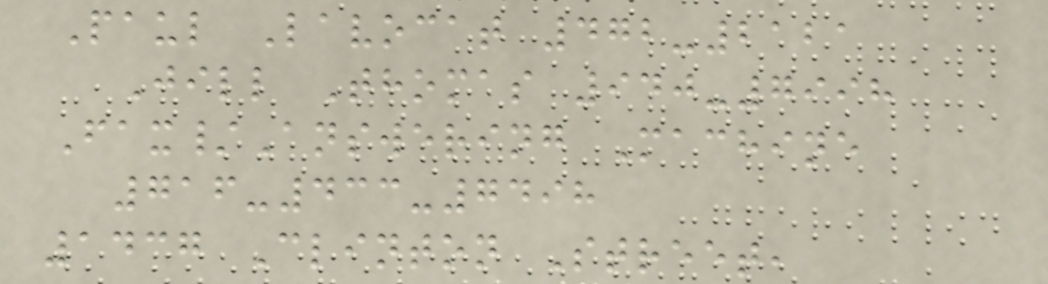Paul Lavocat 472-2121
Jill Thomas 940-7998
Fax/Answering Machine
716-433-7498
1437 Clinton Street,
